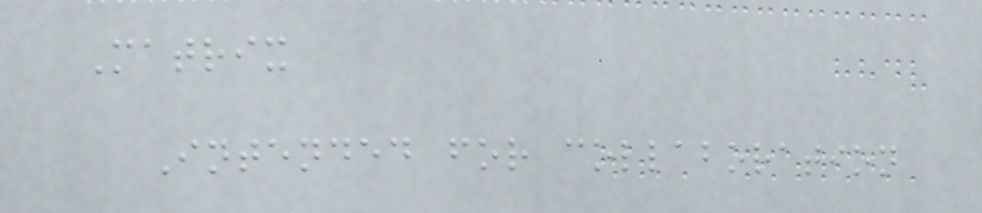Matrix
Intended for collaboration
